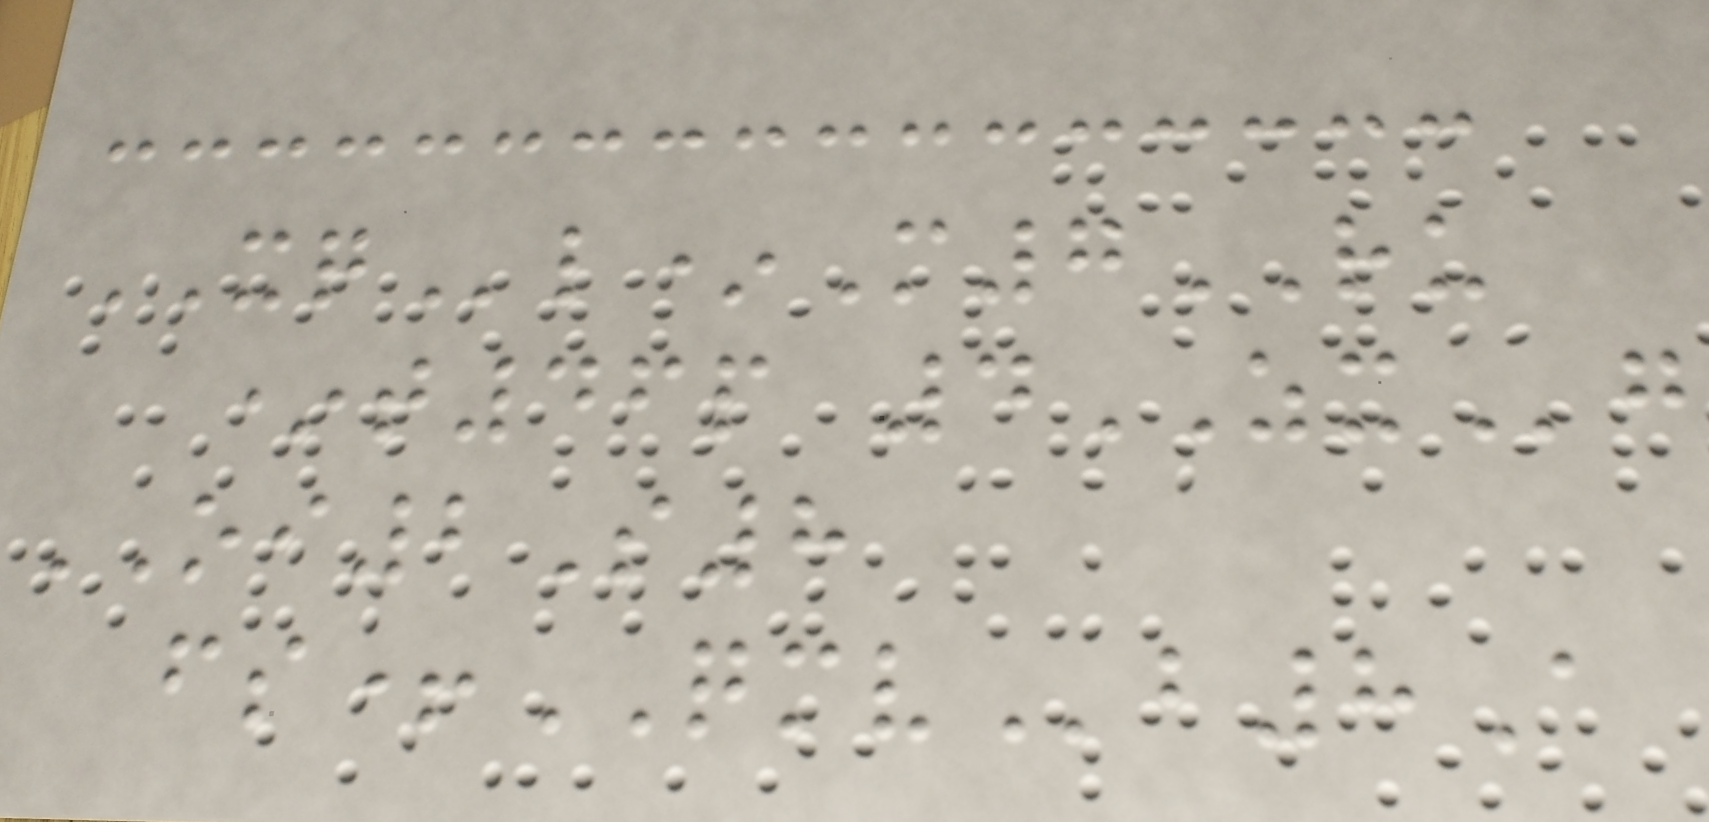XQl*M7RU
*t46p 4ZXg
OI2S8
fs+QMVb8A
